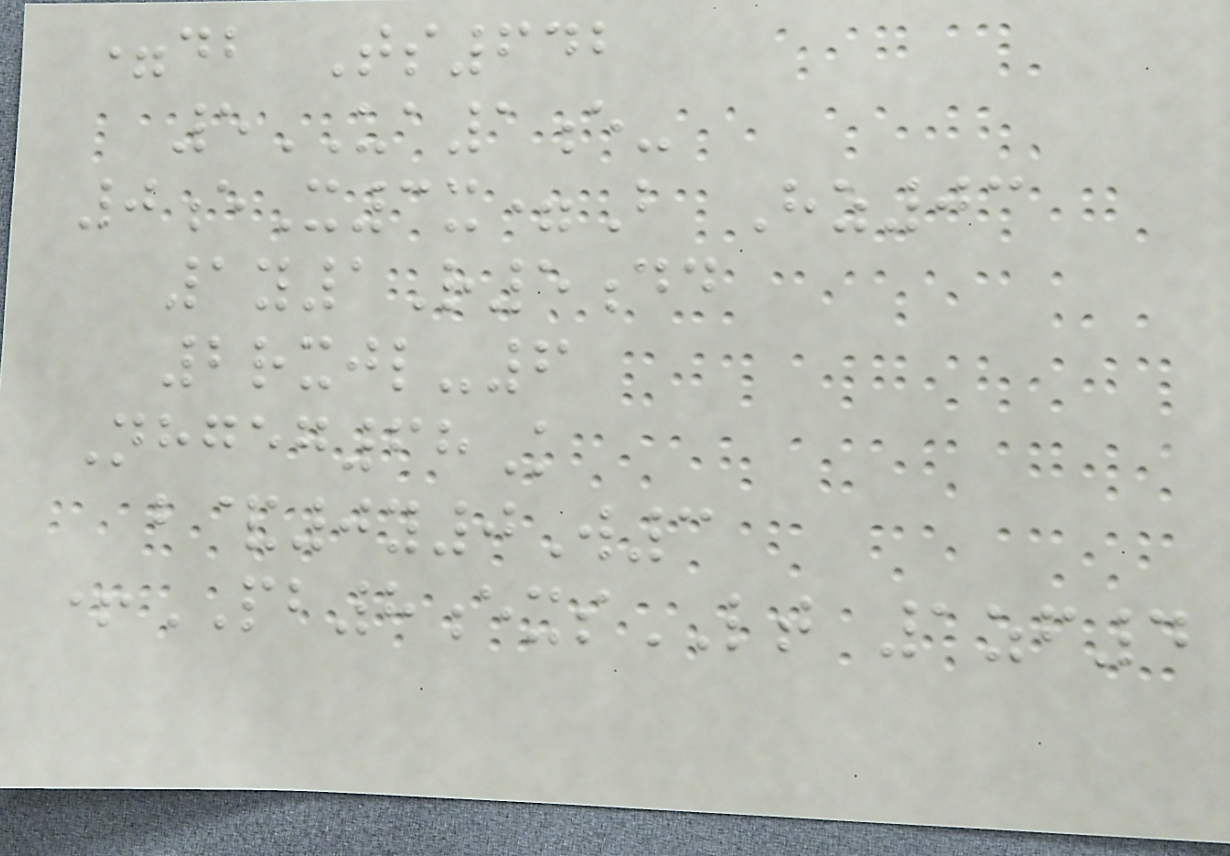=db Ts642
5UA1e-
0eX3x=B Hz03
1y1R5dd
2rxjl-6
Nhgeg68K
b&0y0W3
+PB8exsLT 1zf4
